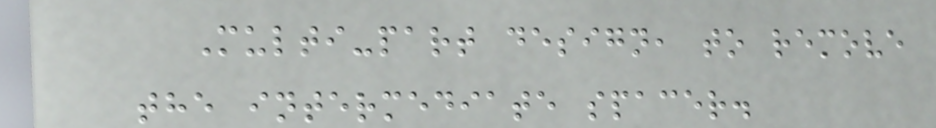Multi-part design, to remove
the intermediate spacer.
